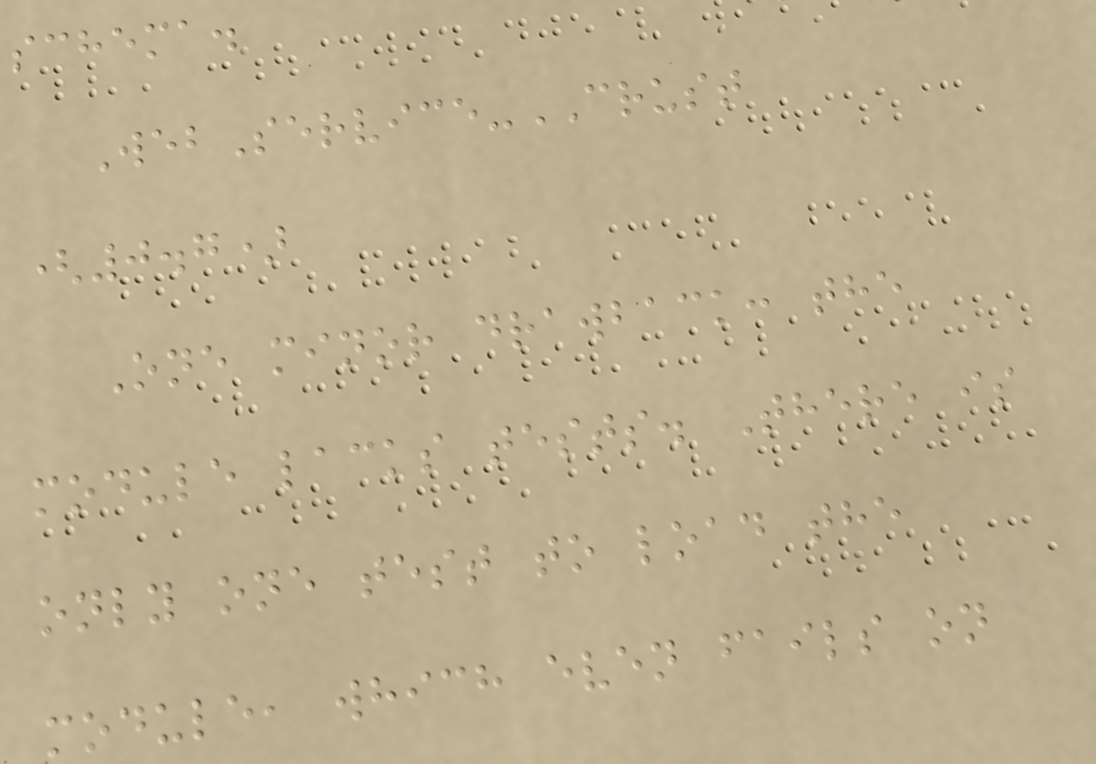schema.
WebService-CRUST
(0.7)
One minor drawback: the
module lacks tests. There is
only one test to load the
module, which even fails on
